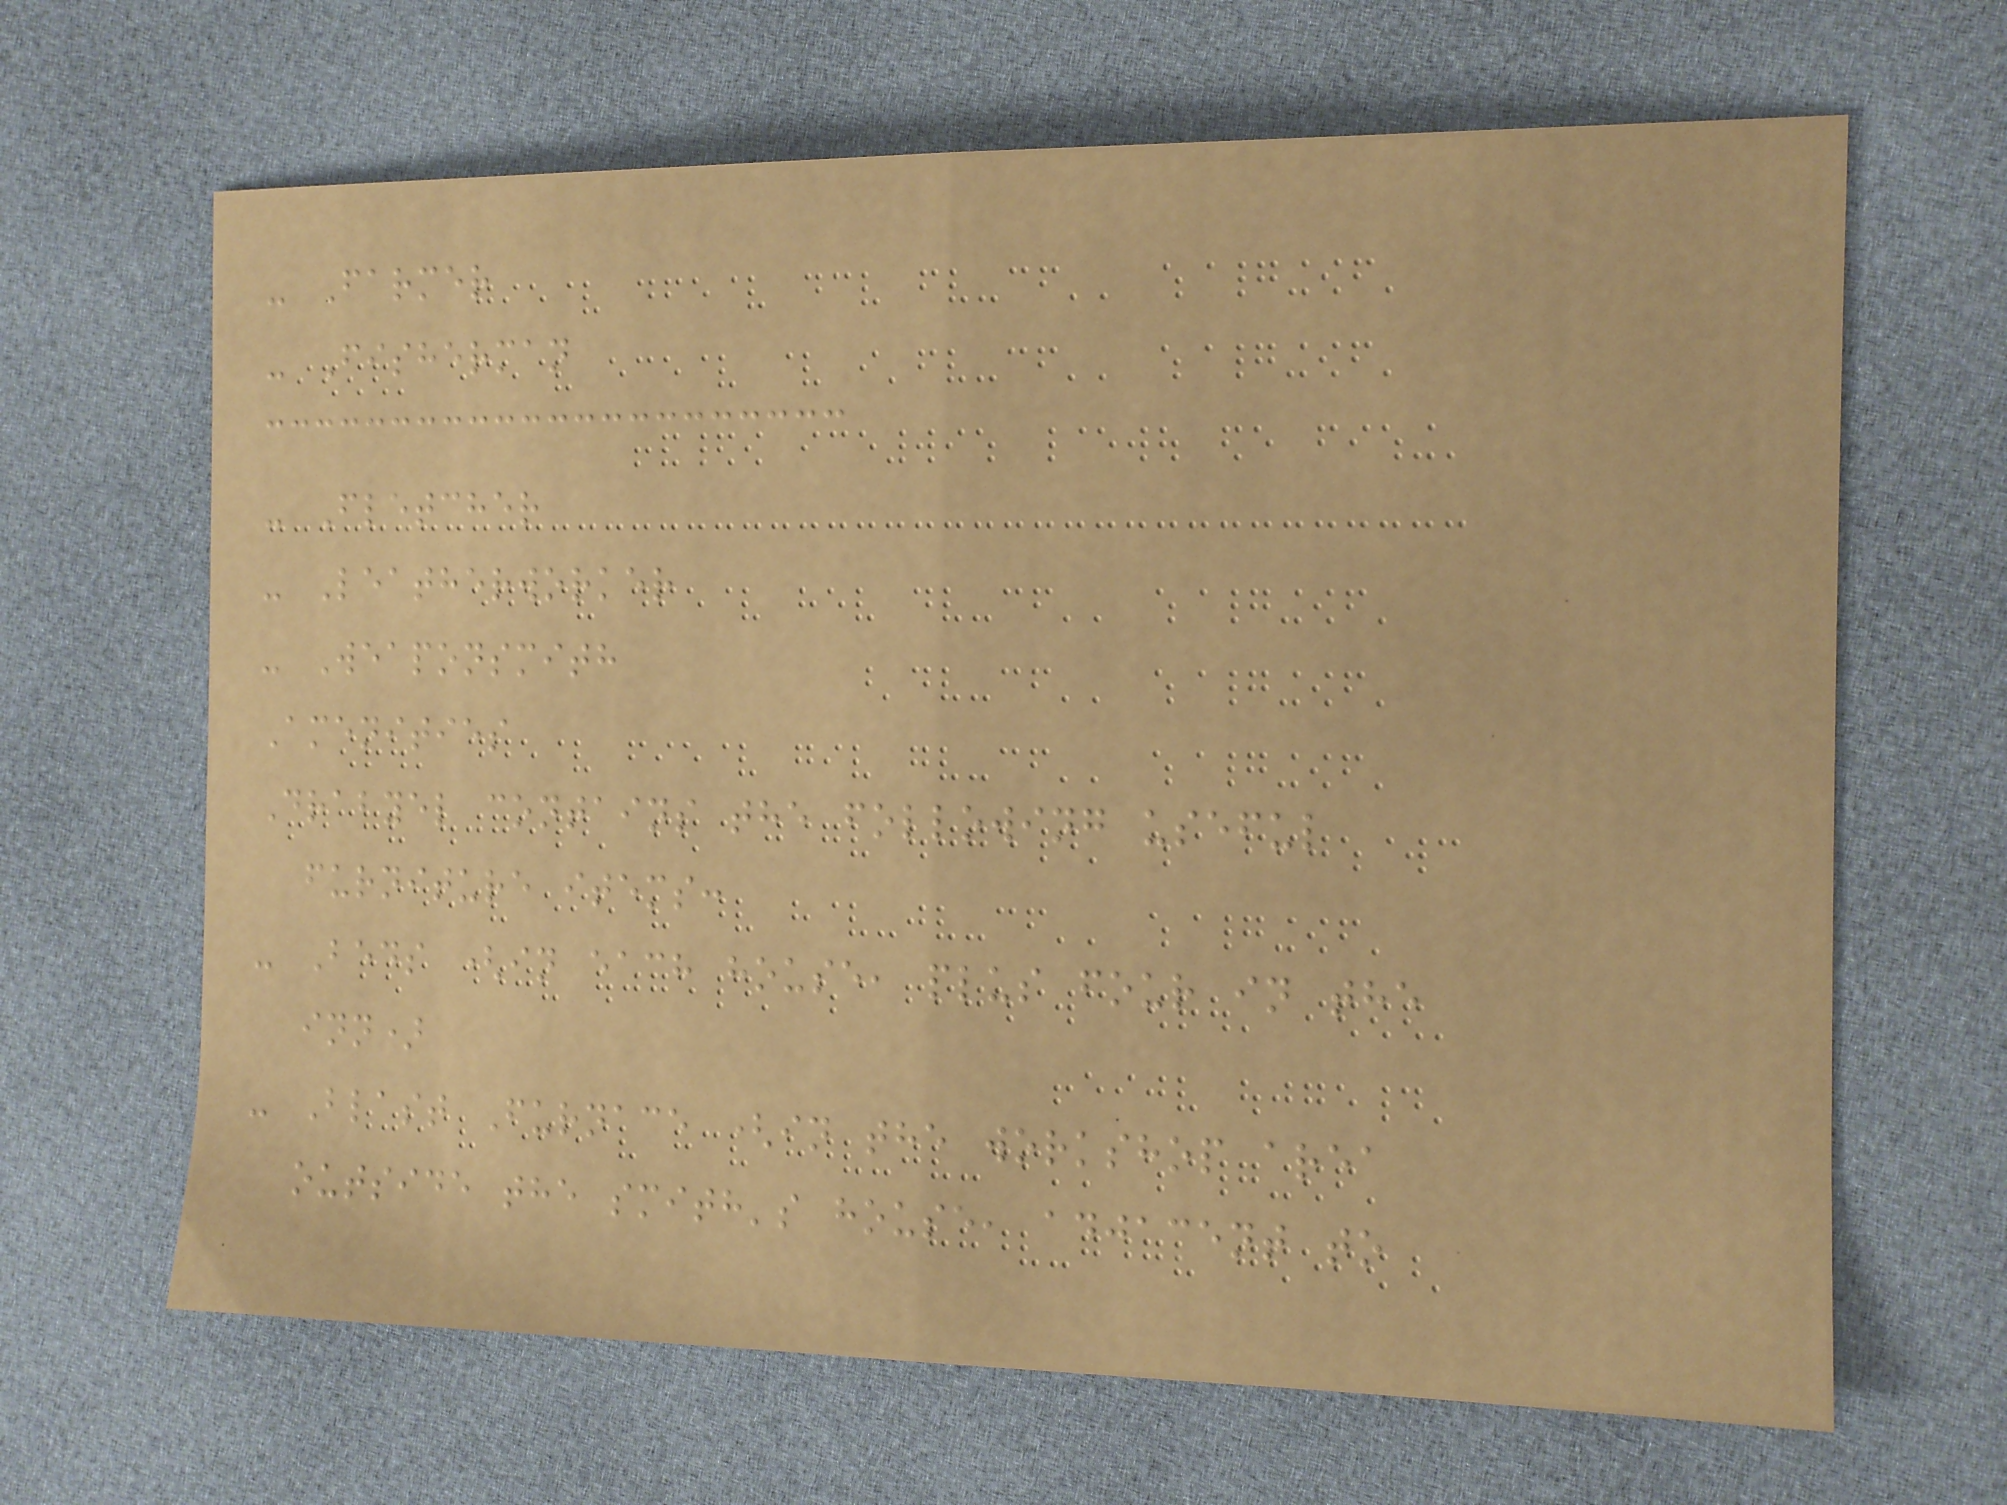- Farmer
- Fisherman
- Fletcher
- Leatherworker
- Weaponsmith
Amenities
Drabyel contains the following useful
furniture items:
- Beds (in each house, plus four in the
inn)
- Blast Furnace (in the workshop area
outside the smith's house, adjacent to
